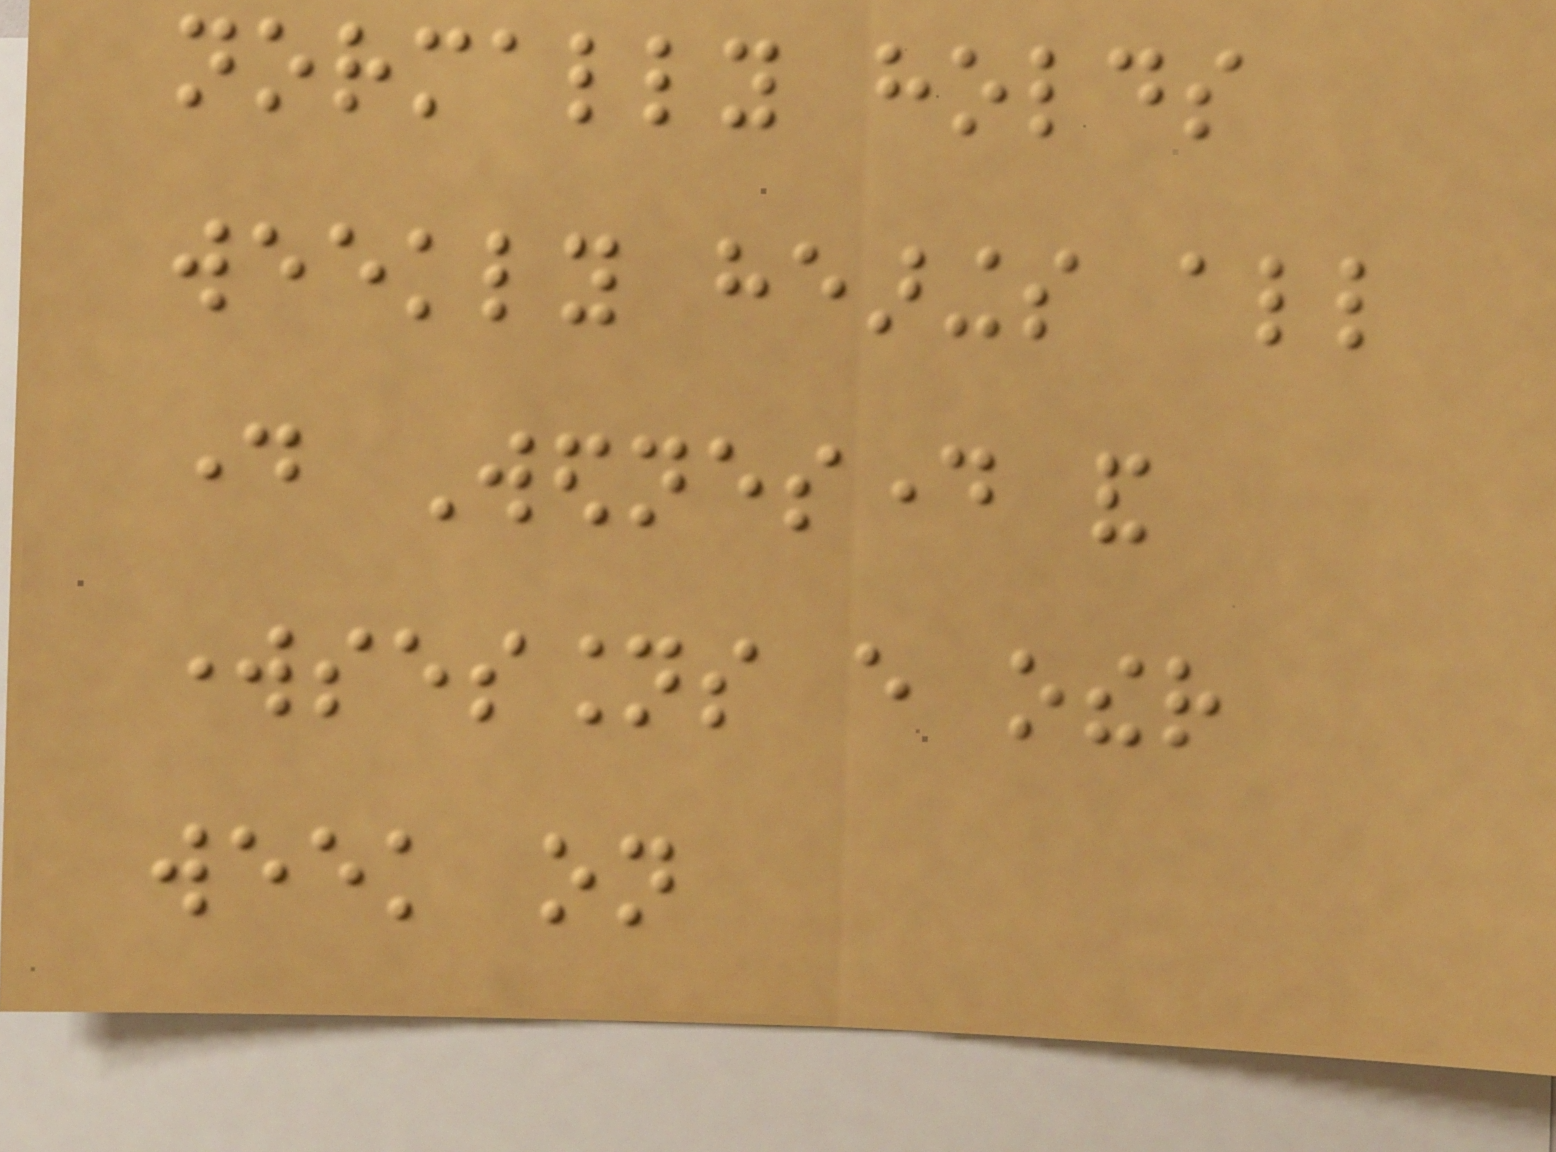normally holds
weekly hearings all
day Wednesday and
worksessions every other
week on
